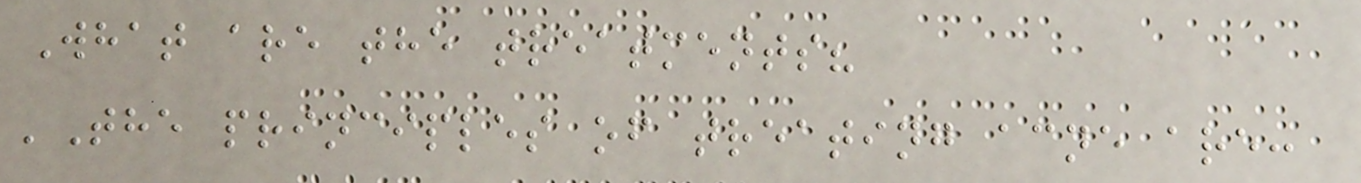What are the treatments?
'The principles of treating acne are:
